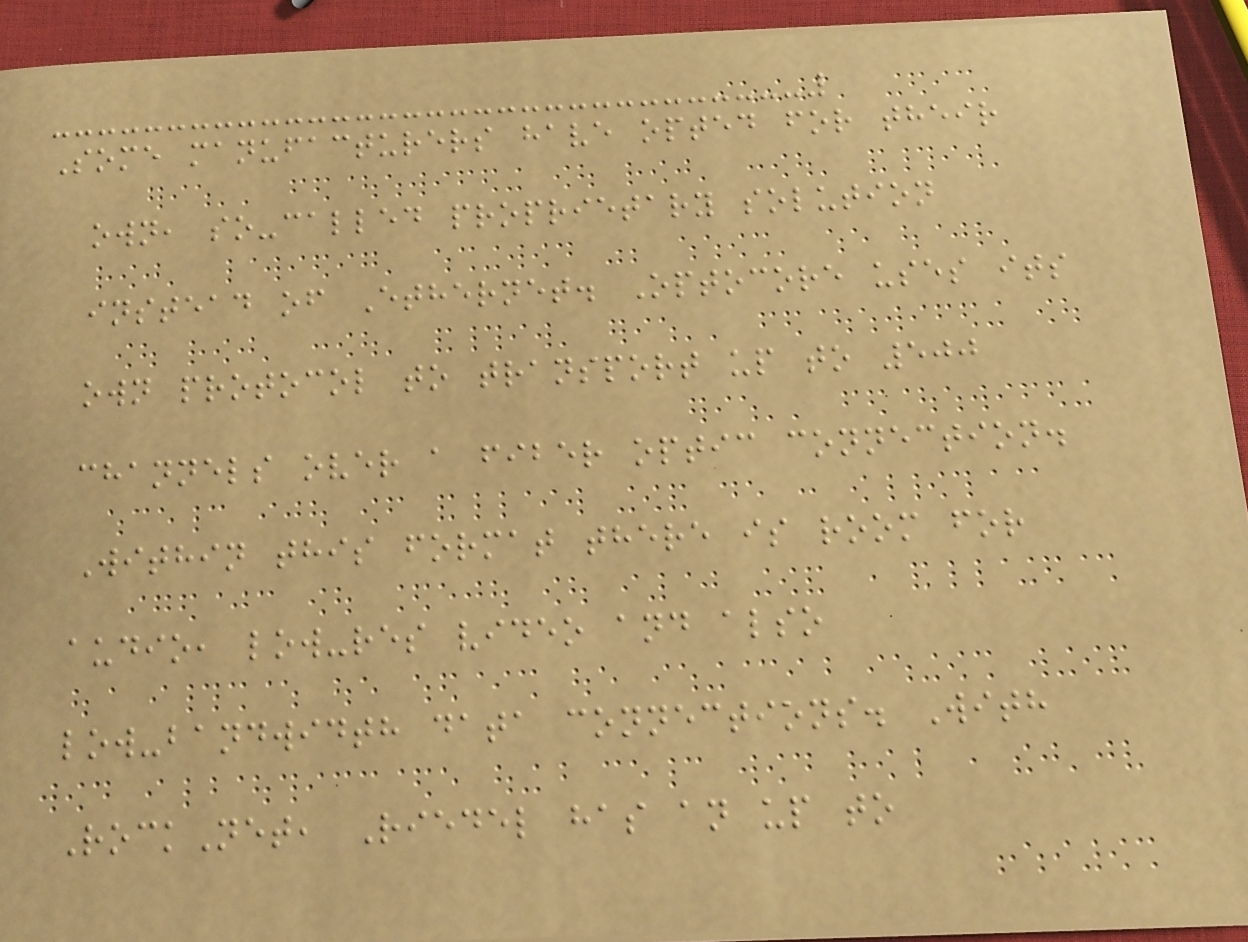Some manufacturers have opted for their
own, so-called proprietary solution
instead of Ethernet. Optocore uses its
own protocol to transport up to 500
channels over a fiber optic connection.
Within this format there is room for
audio, low-res video and also
low-bandwidth data connections. With
RockNet, Riedel has an up to
